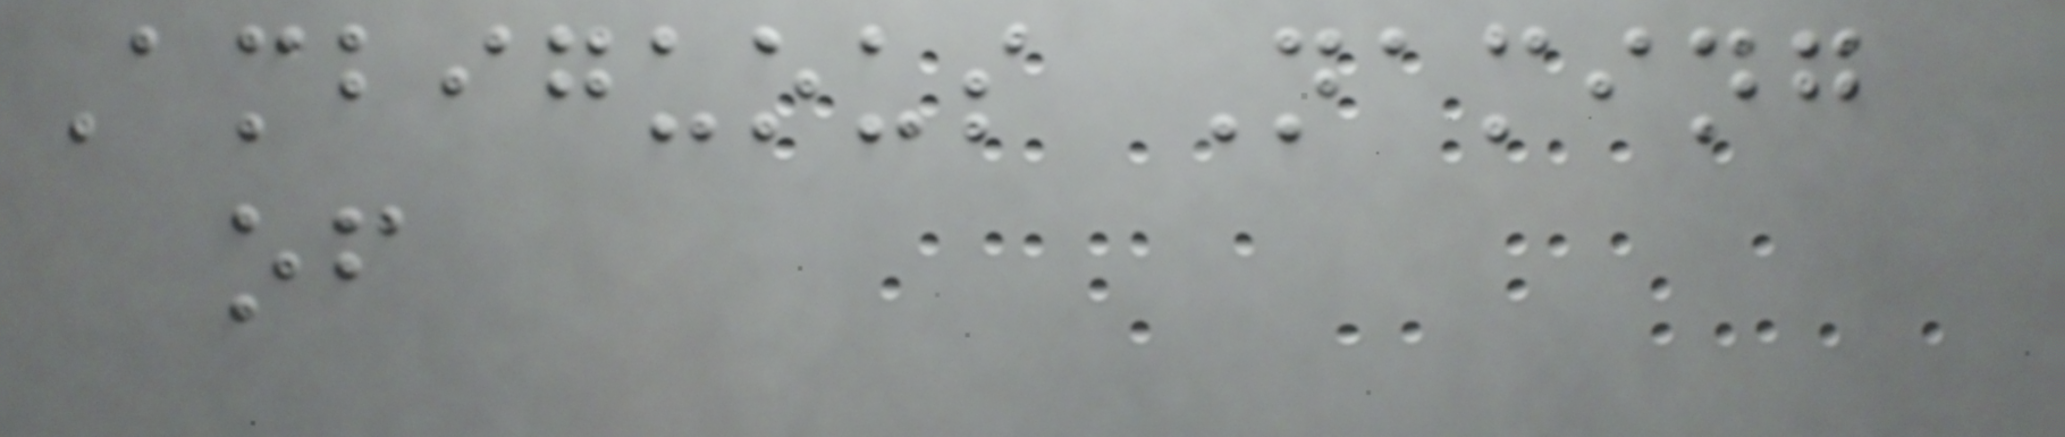Ambiguous Naming
of
